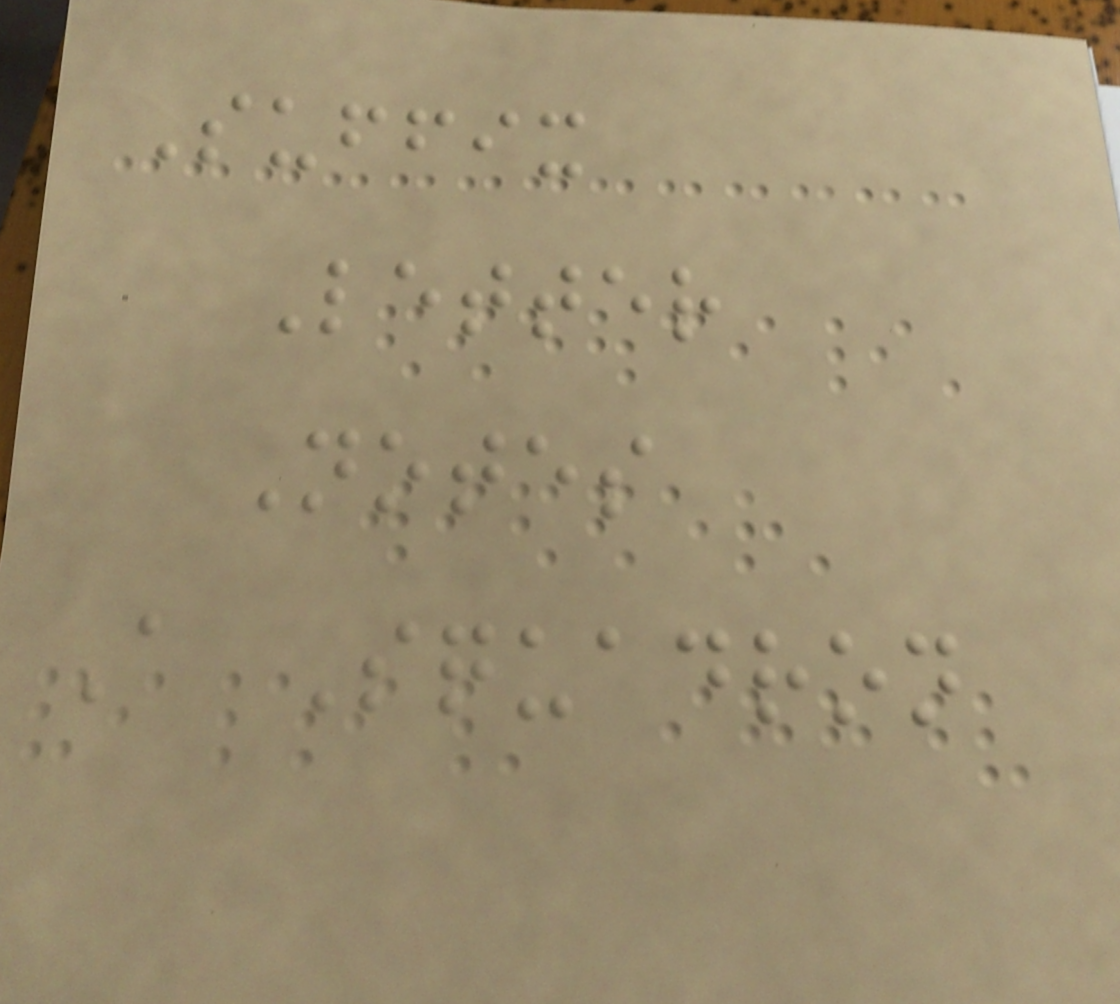Suffix
Letter
Notes
A Squadron
